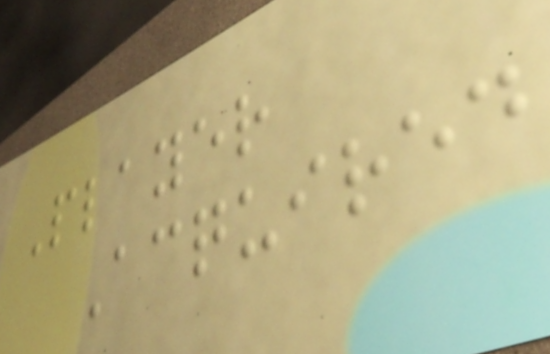Player
Acquired
